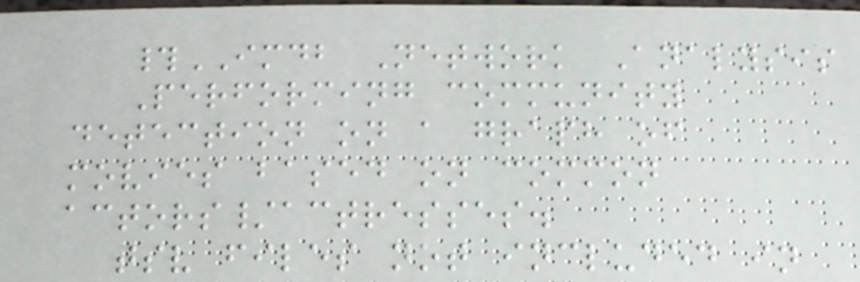#IMDB Network Analysis
Performing community
detection on a graph of
movies based on common
actors/actresses.
tsv files not included in
